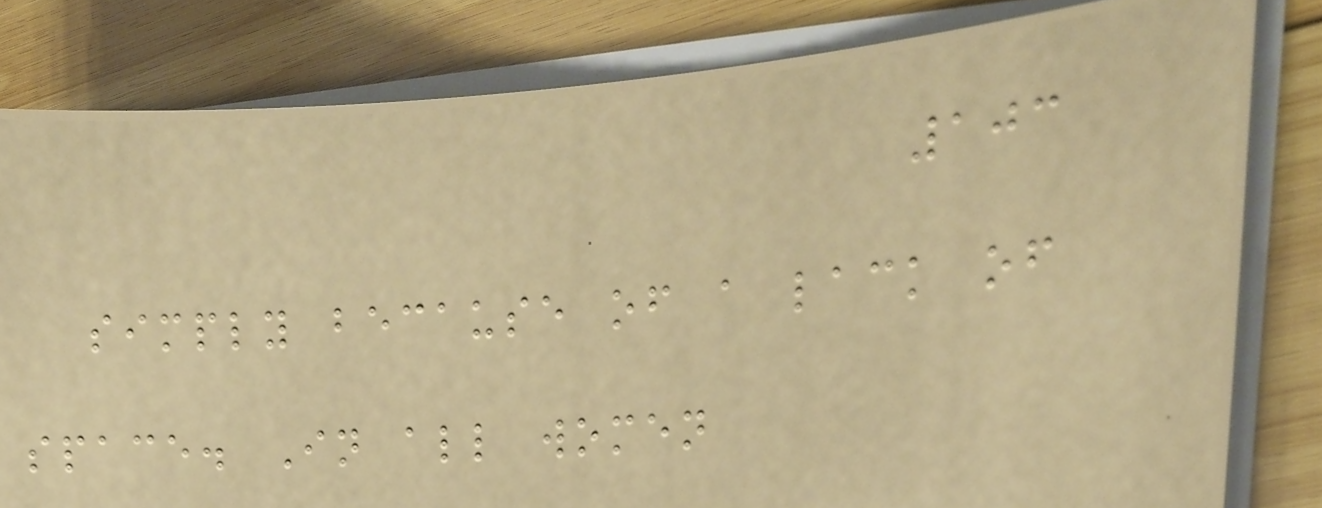103
simply because of a lack of
space. In all women
